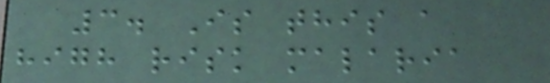3. Is this a
high risk malaria
